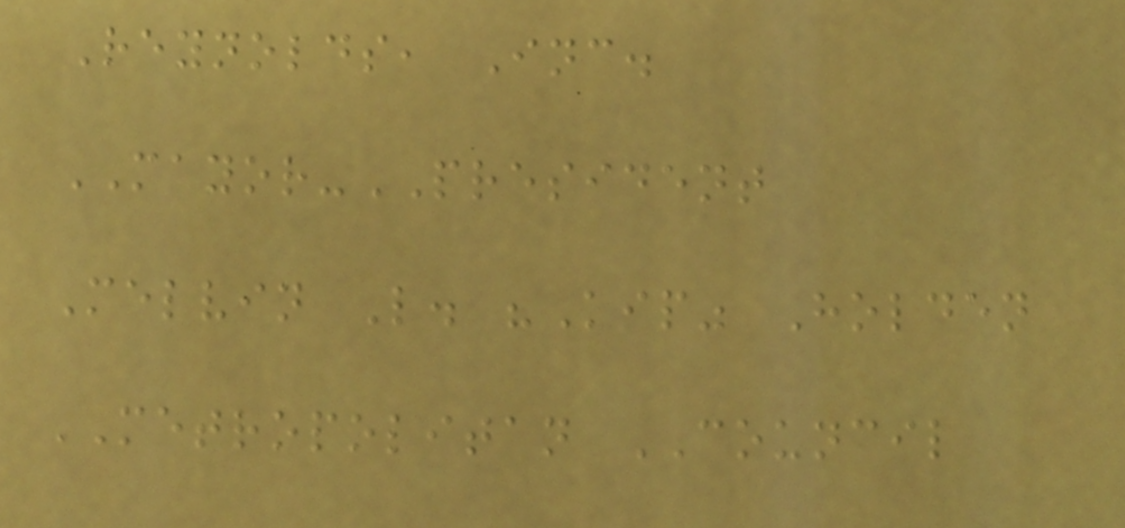Reynolds, Inc.
MAYOR-PRESIDENT
Melvin L. "Kip" Holden
METROPOLITAN COUNCIL
